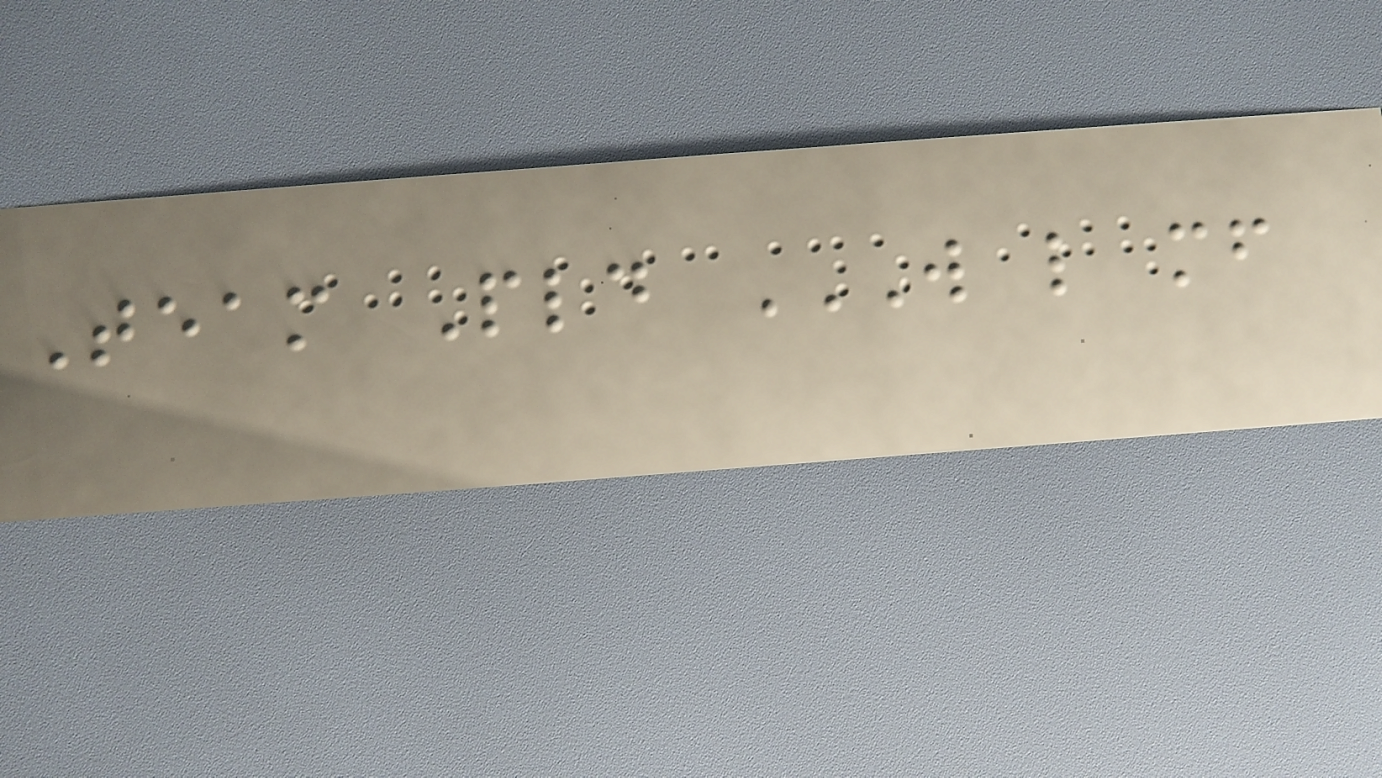Team Pld W L MF
